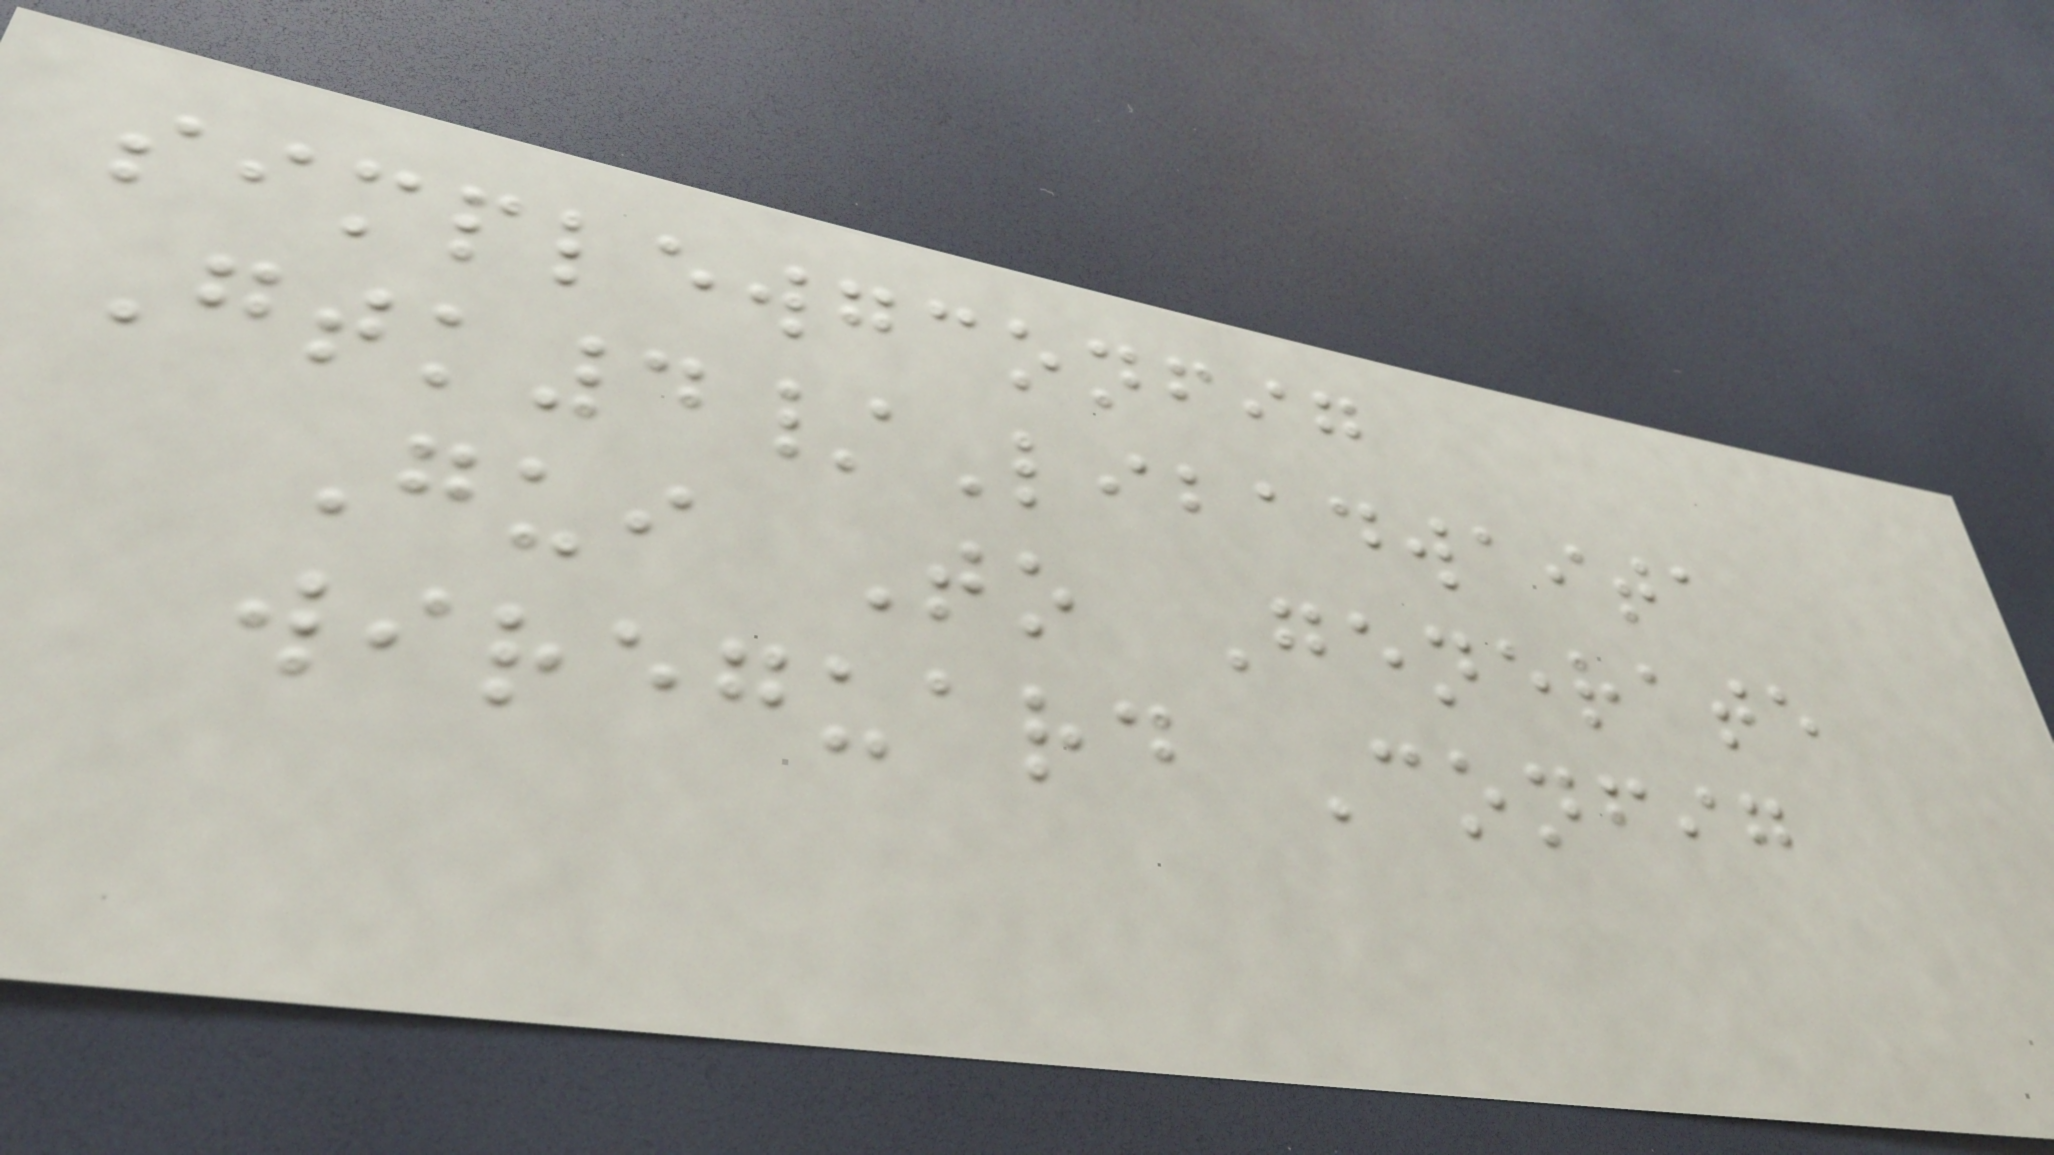simplewgconfig
Gtk4/Libadwaita
Gui To Generate
wireguard Config
